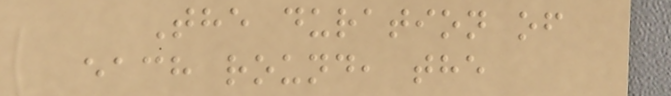The duration of
each round, the
